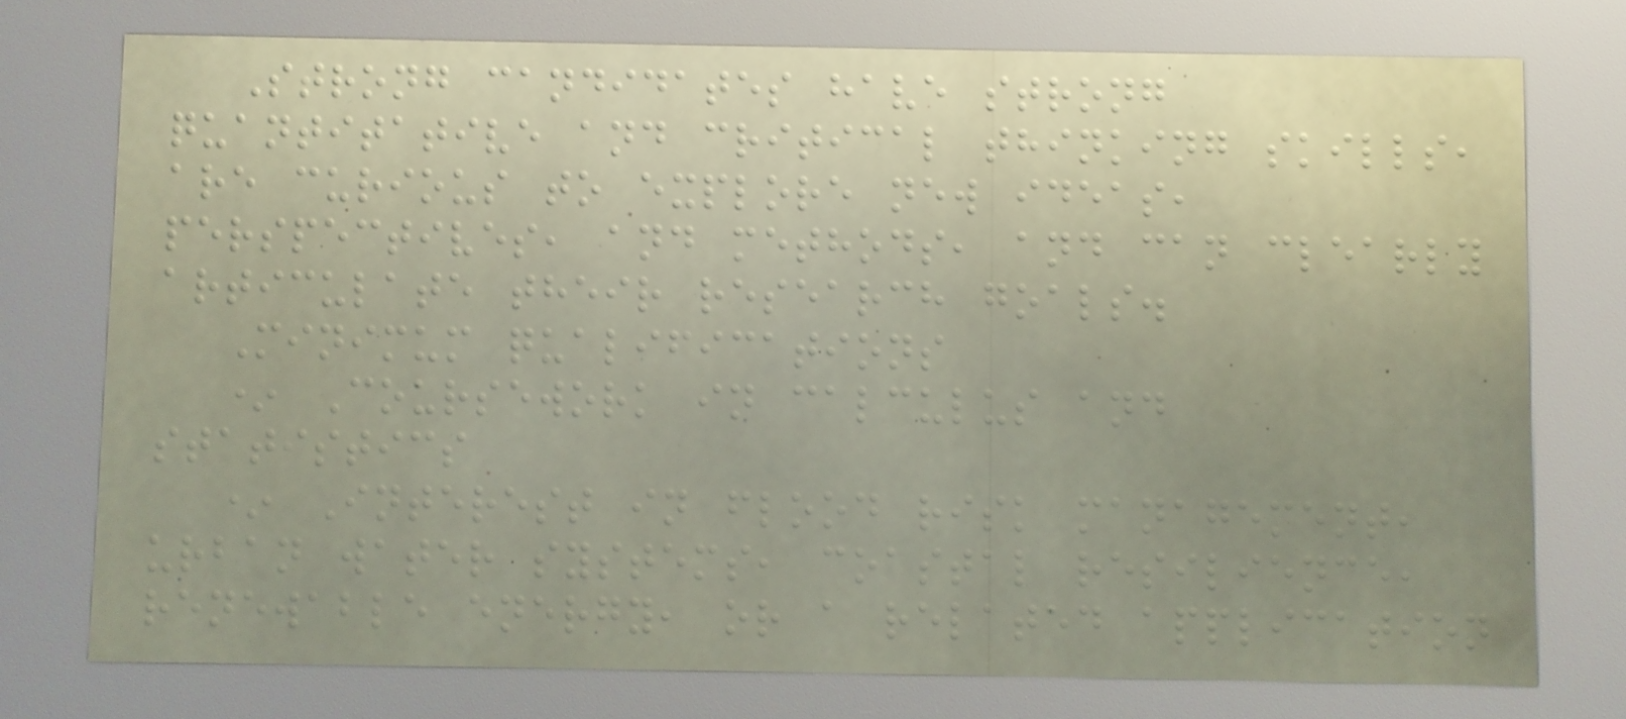Strong candidates have strong
quantitative and critical thinking skills,
are curious to explore new ideas,
perspectives, and methods, and can clearly
articulate their research goals.
Minimum qualifications
* Coursework in calculus and
statistics
* Interest in flood risk management,
urban water systems, coastal resilience,
renewable energy, or a related application
